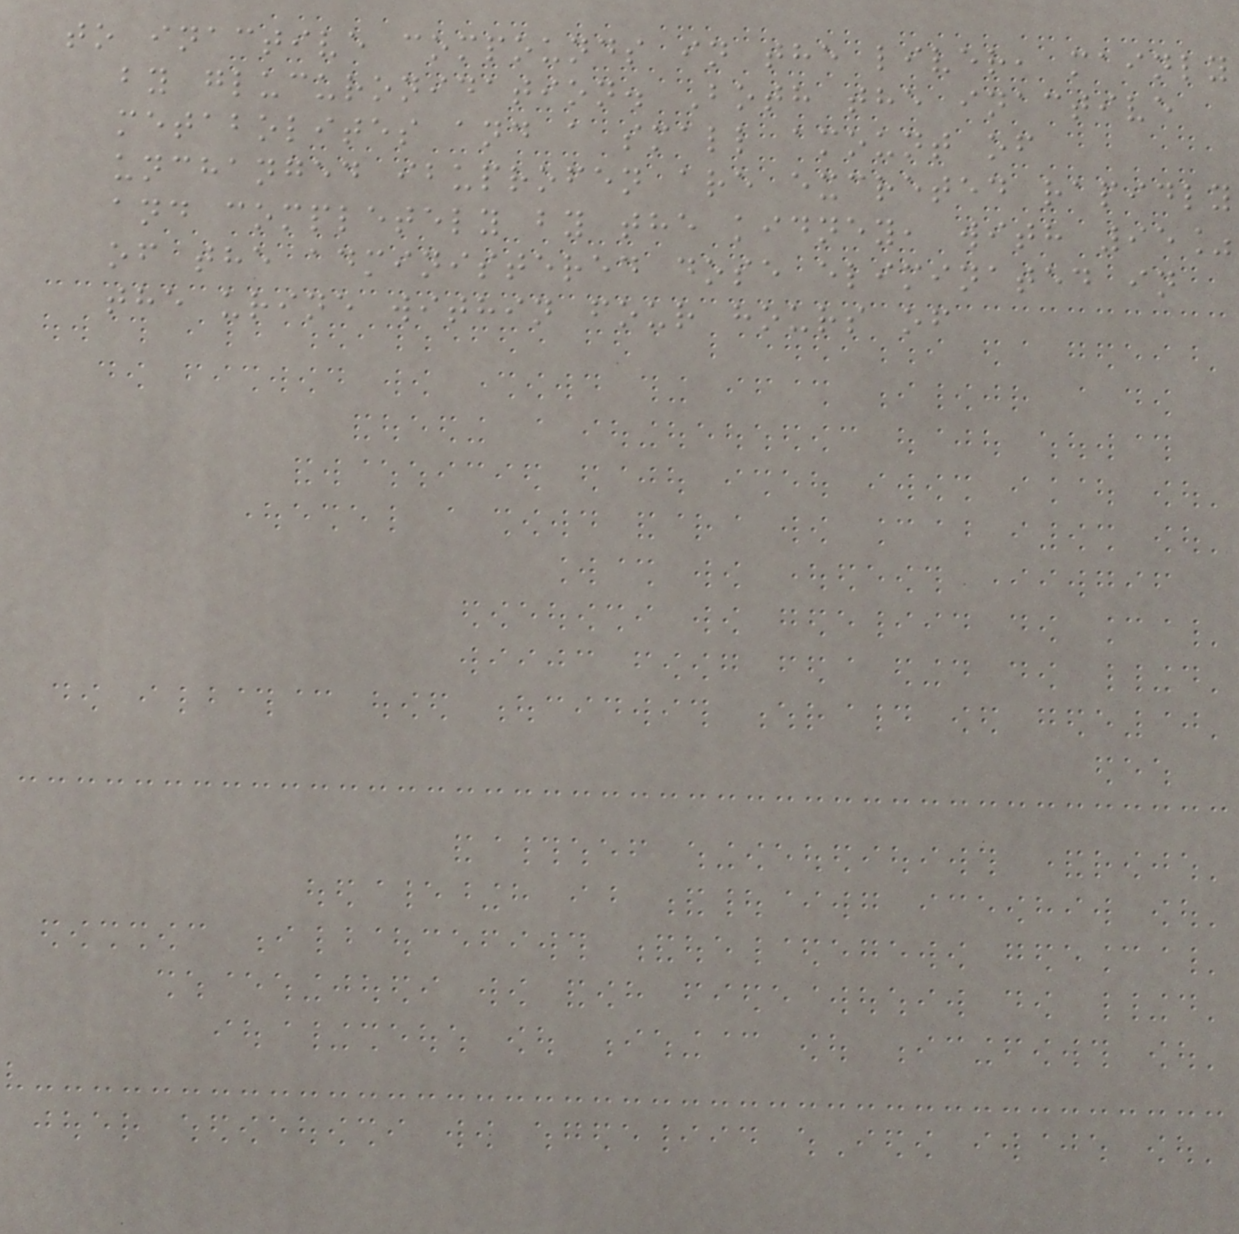to inactive compounds in the liver, mainly
by glucuronidation. Both the inactive
metabolites and a small amount of
unchanged ibuprofen are excreted rapidly
and completely by the kidney, with 95%
of the administered dose eliminated in
the urine within four hours of
